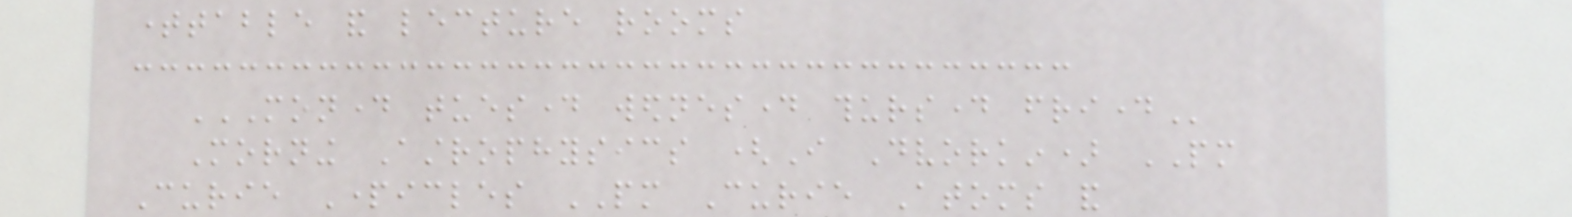timetable and lecture rooms
MONDAY TUESDAY WEDNESDAY THURSDAY FRIDAY
Morning Astrophysics (I Dvorkin) PM
Curie Particles PM Curie Atoms and
